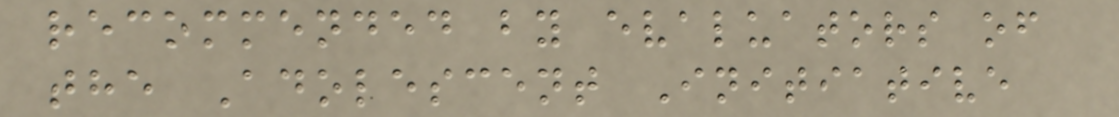recommended by evaluators of
the Adolescent Initiative
